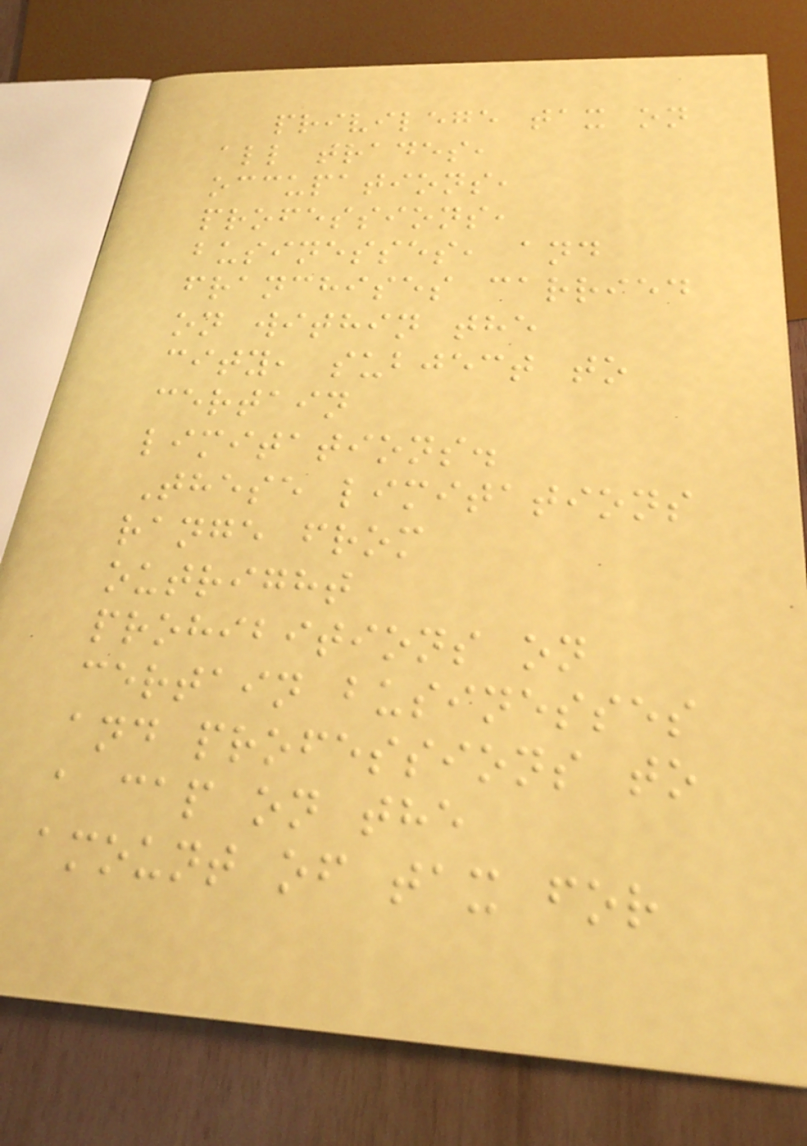privilege tax on
all trades,
occupations,
professions,
businesses, and
franchises carried
on within the
city, subject to
certain
limitations.
These limitations
range from
outright
prohibitions on
certain businesses
and professions to
a cap on the
amount of tax for
